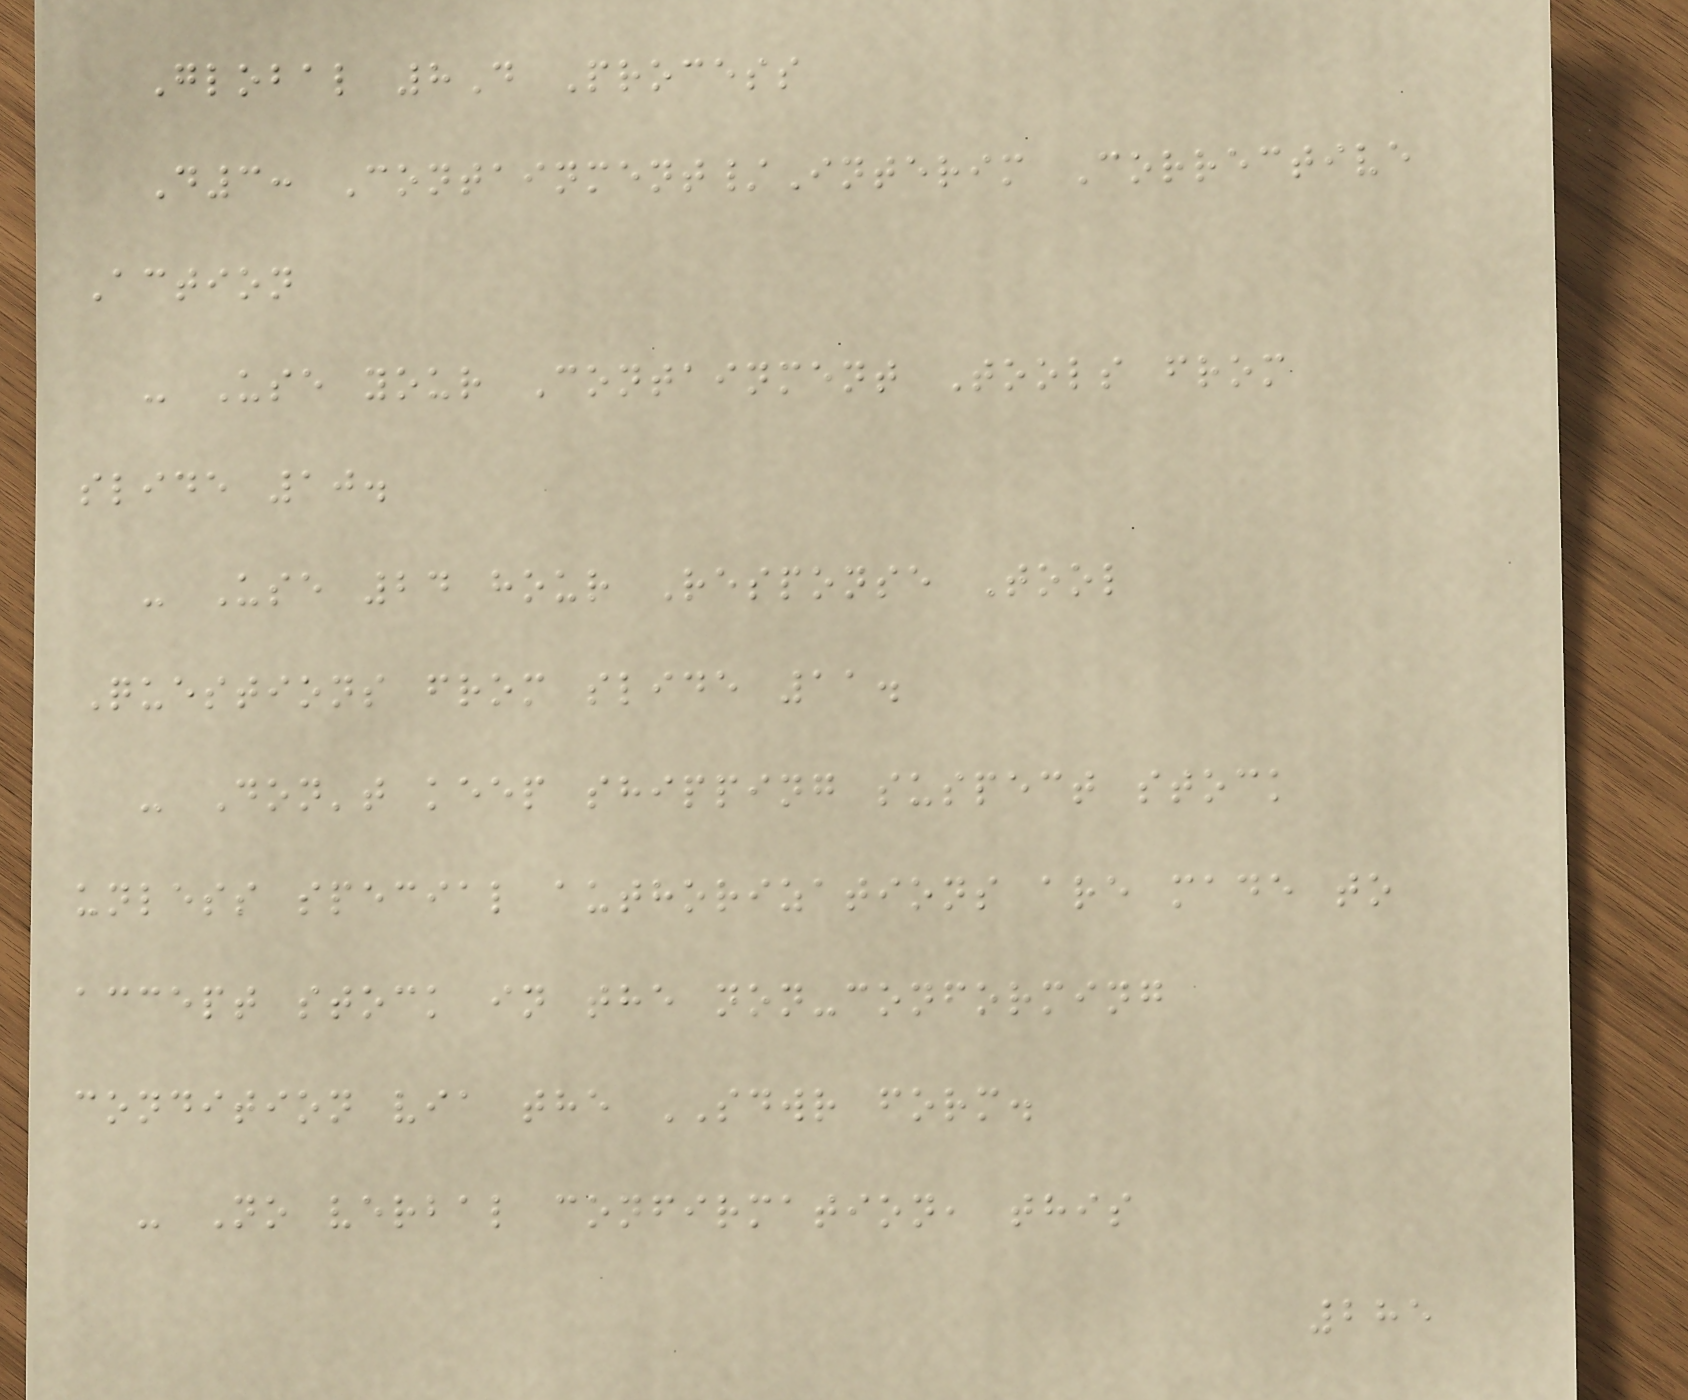Global 8D Process
D3: Containment/Interim Corrective
Action
- Use your Containment Tools from
slide 10.
- Use 24 hour Response Tool
Questions from slide 11.
- Don't keep shipping suspect stock
unless special authorizations are made to
accept stock in the non-conforming
condition via the SDWR form.
- No verbal confirmation, this
285
